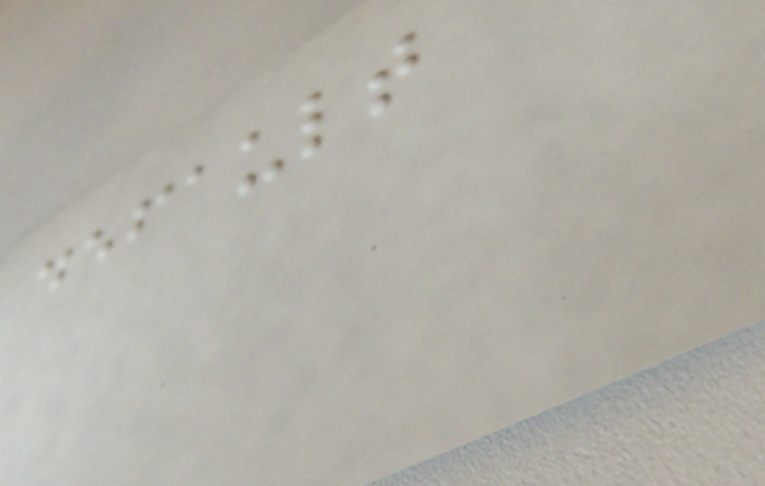default
